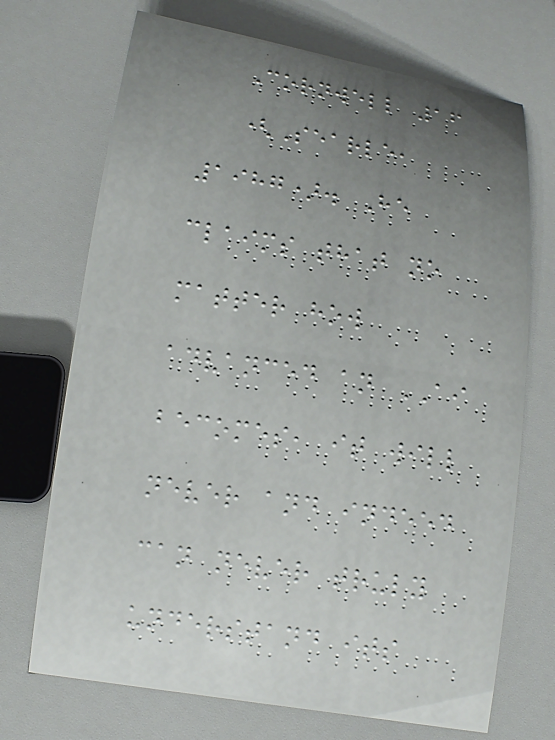Cornwell 16
(Searle,
1987). He
claims that no
matter how
advanced an AI
becomes, it will
never and indeed
can never truly
understand its
